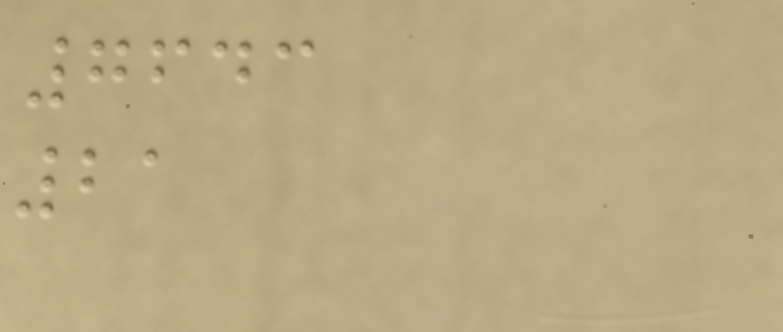7643
21
